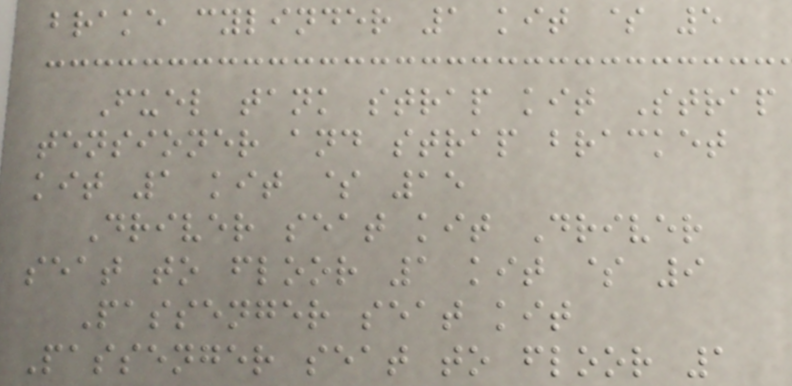brake cylinder 1 kit $ 5
Fuel tank strap kit Strap
tensioner and strap bracket
kit 1 kit $ 15
Driver seat kit Driver
seat to floor 1 kit $ 9
Passenger seat kit
Passenger seat to floor 1
